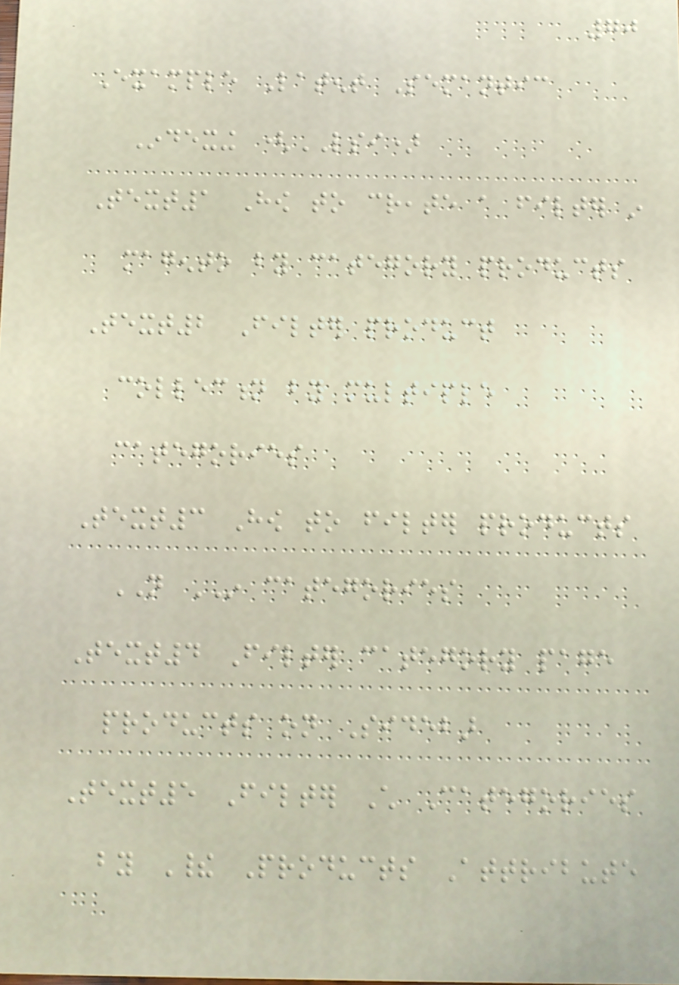70
Example Latent Semantic
Indexing (LSI)
Text1 How to create a filter in
magento by category products
Text2 Filter product
collection by multiple
categories
Text3 How to filter products
NOT IN categories
Text4 Filter category page
products on Sidebar
Text5 Filter Child Categories
by Their Products Attribute
